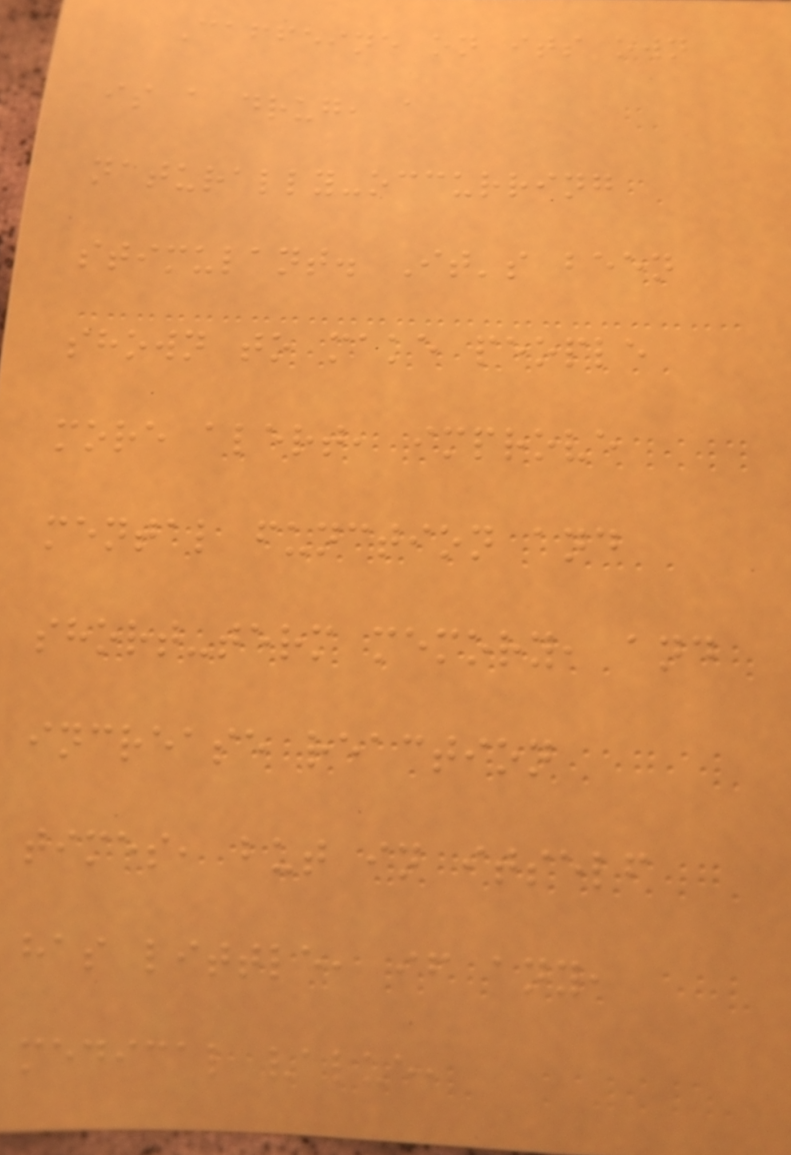Caffeine on its own
is a drug, a
naturally-occurring
stimulant. It's been
shown to make people
more alert, improve
mental function and
short-term memory, and
increase reaction
times, but in itself
has little, if any,
medical value,
